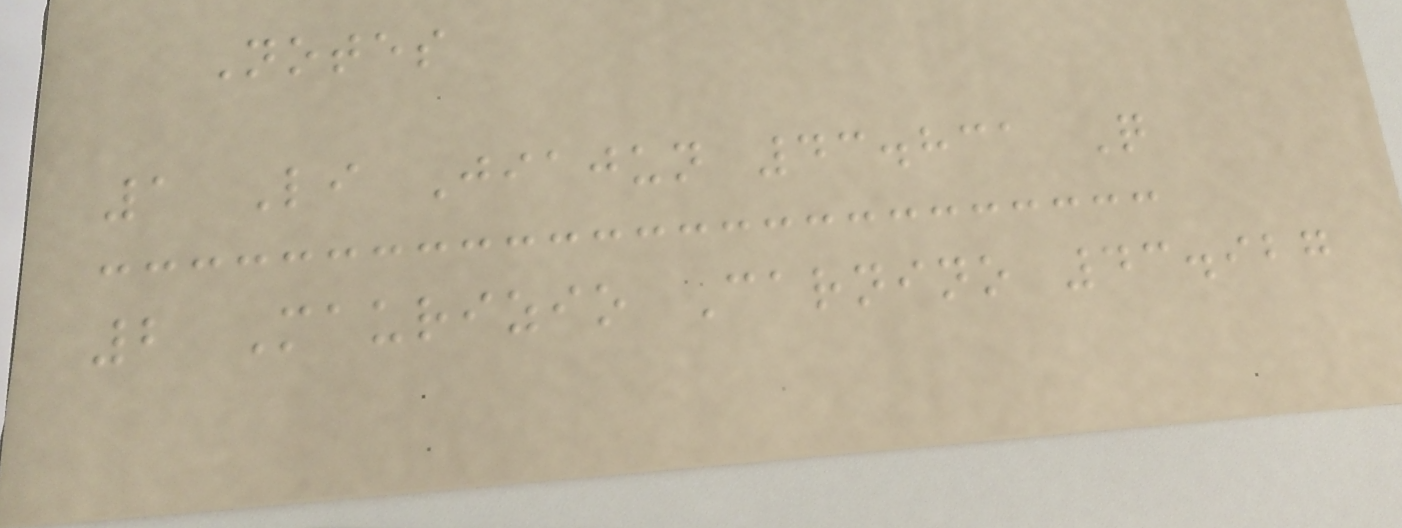Notes
1 Li Jiajun 43.831 Q
2 Maurizio Carnino 43.927
